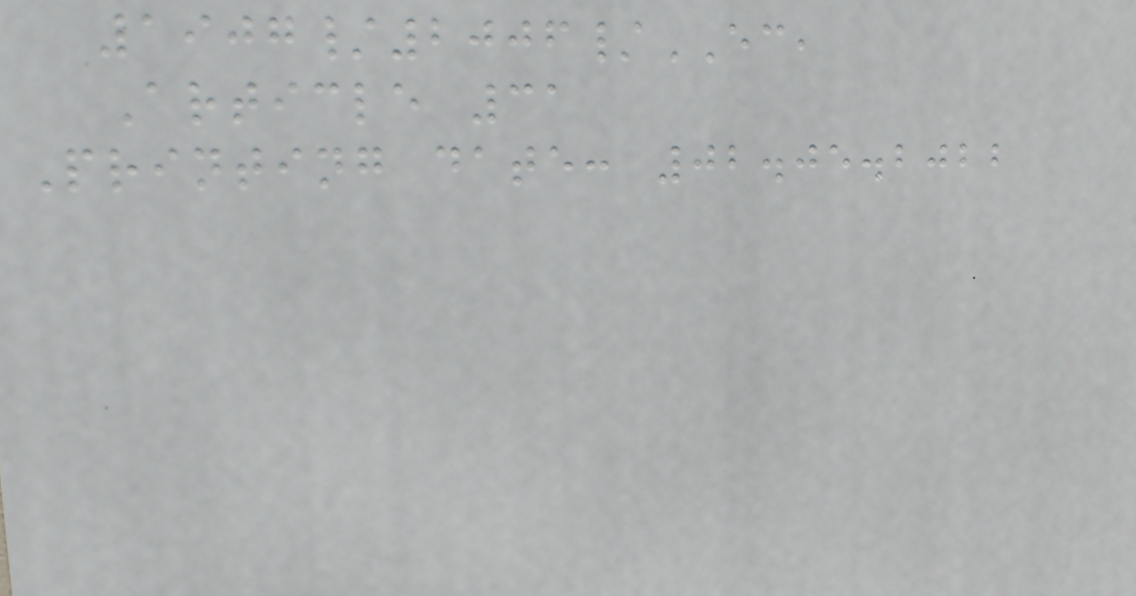1907/2006/EC,
Article 31
Printing date: 02.05.2022
